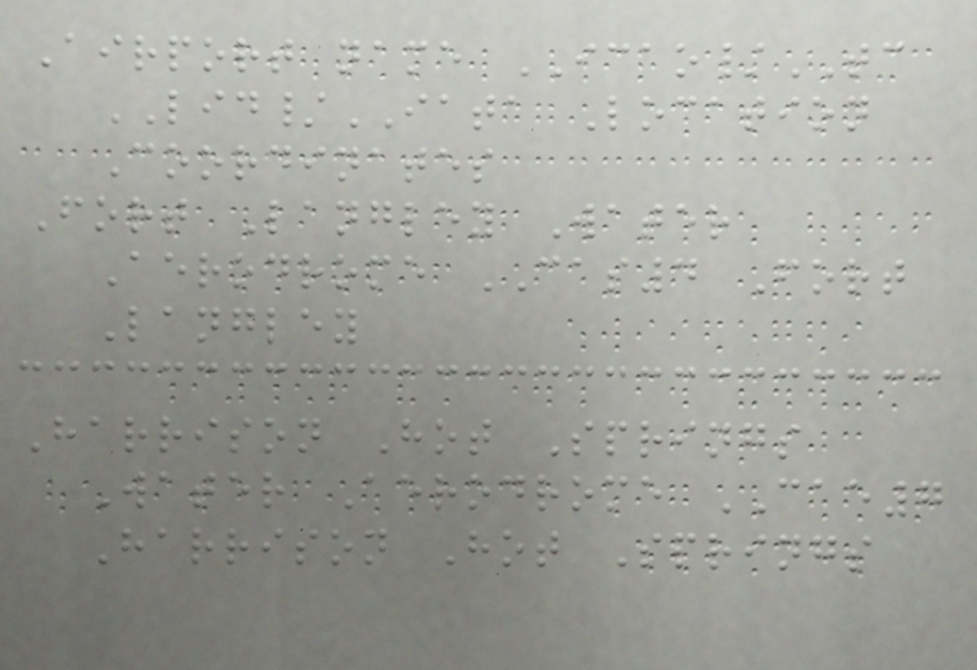Airport name ICAO/TC
LID/IATA Location
Coordinates
Fort Langley Water
Aerodrome CAS4 Fort
Langley
Harrison Hot Springs
Water Aerodrome CAE7
Harrison Hot Springs
